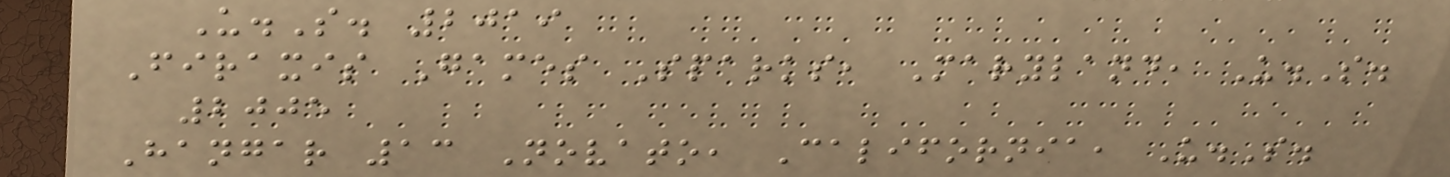U.S. 2019
Firaxis Games Sparks, Maryland, U.S.
2005
Hangar 13 Novato, California, U.S.
